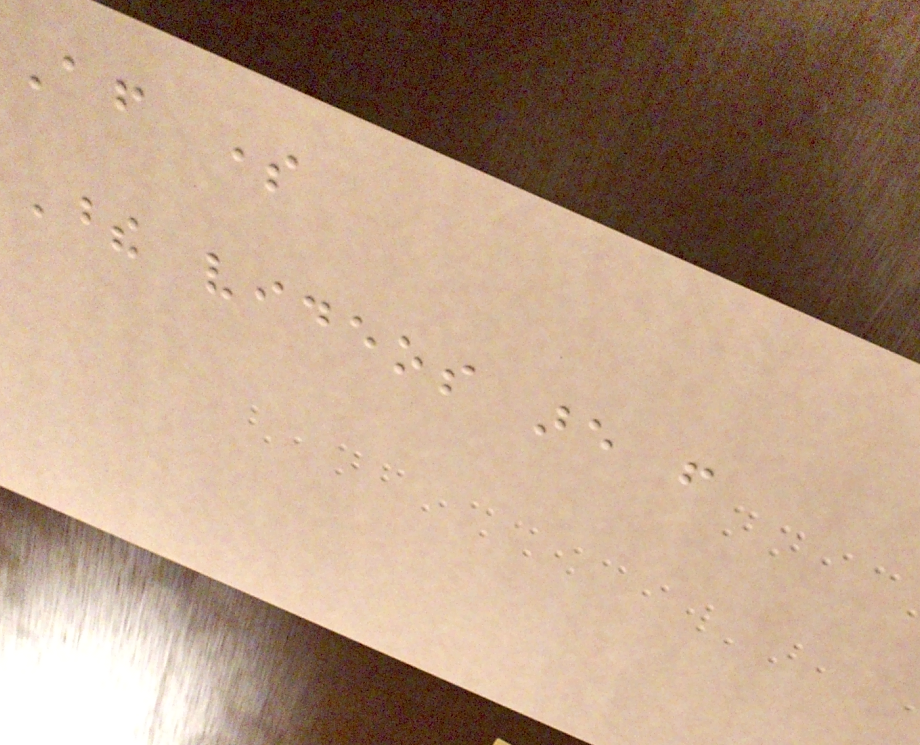After some
These videos are from
